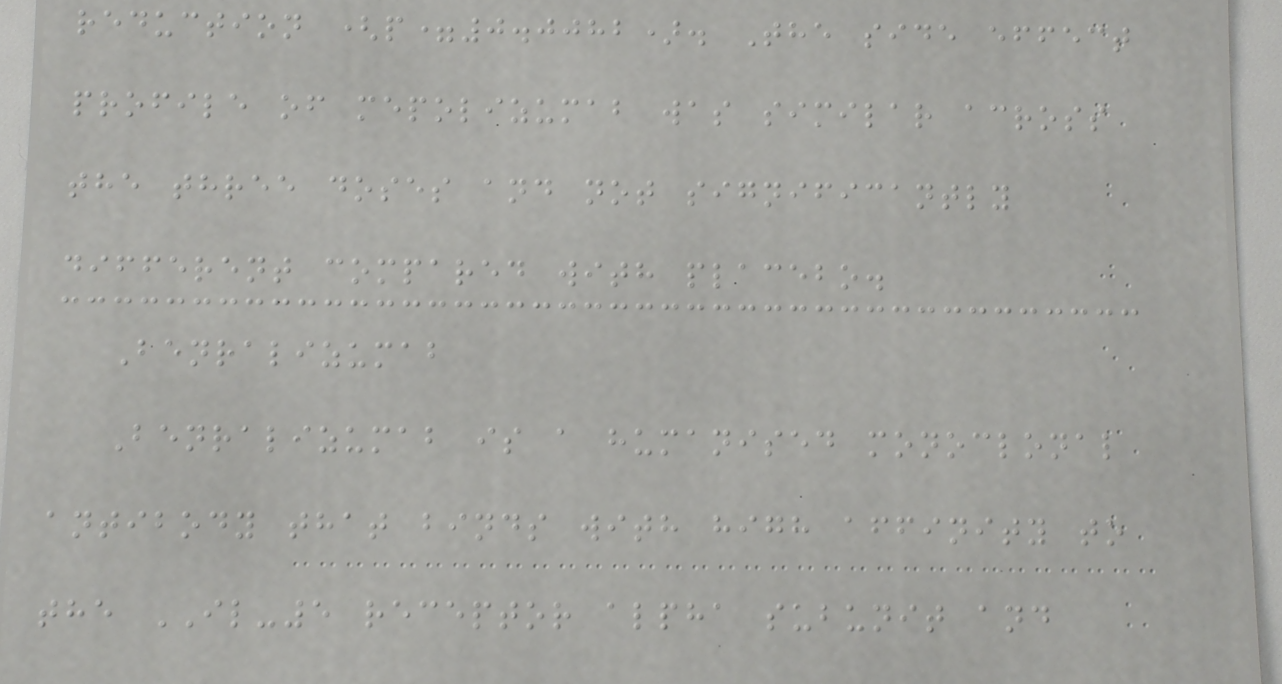reduction (p=0.0082). The side effect
profile of mepolizumab was similar across
the three doses and not significantly
different compared with placebo.
Benralizumab
Benralizumab is a humanised monoclonal
antibody that binds with high affinity to
the IL-5 receptor alpha subunit and
